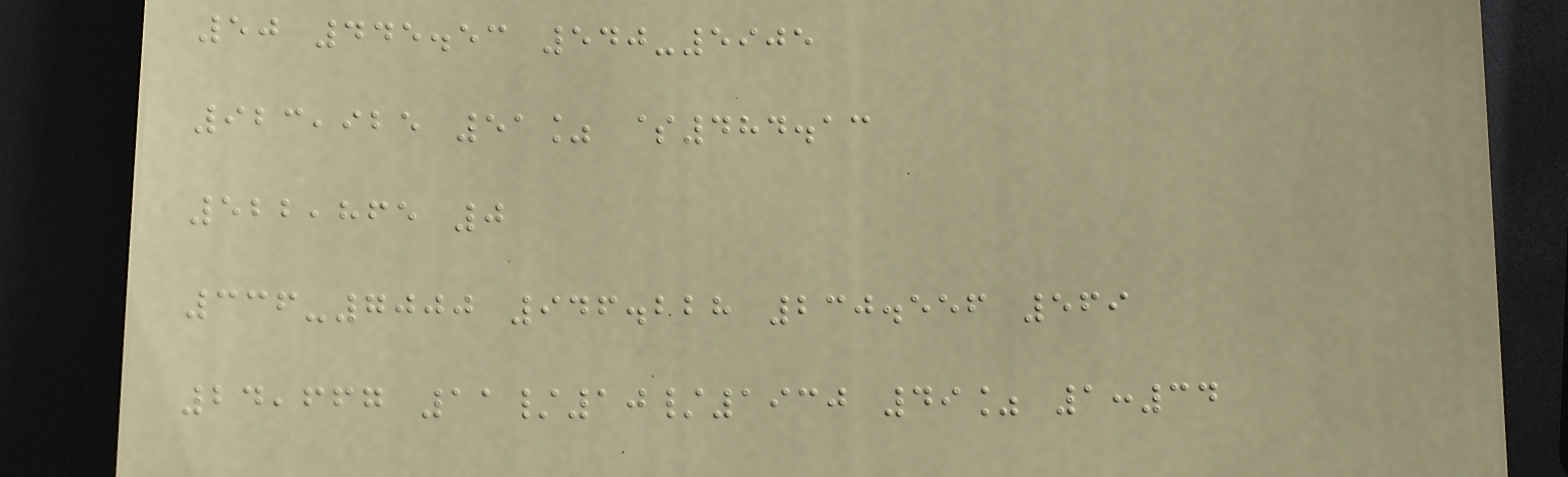50 445.53 540-5905
923,925 51% $484.13
522,865 0
336-7000 946.228 230.556 569
24,667 11/10/1930 49% 1:34
